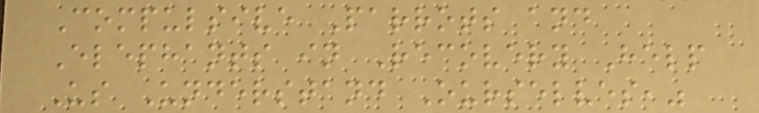Compulsive Parrots and
Elephants in Recovery Help
Us Understand Ourselves,"
